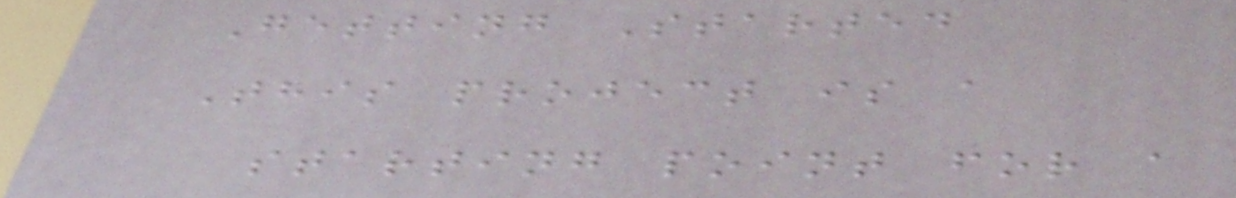Getting Started
This project is a
starting point for a
